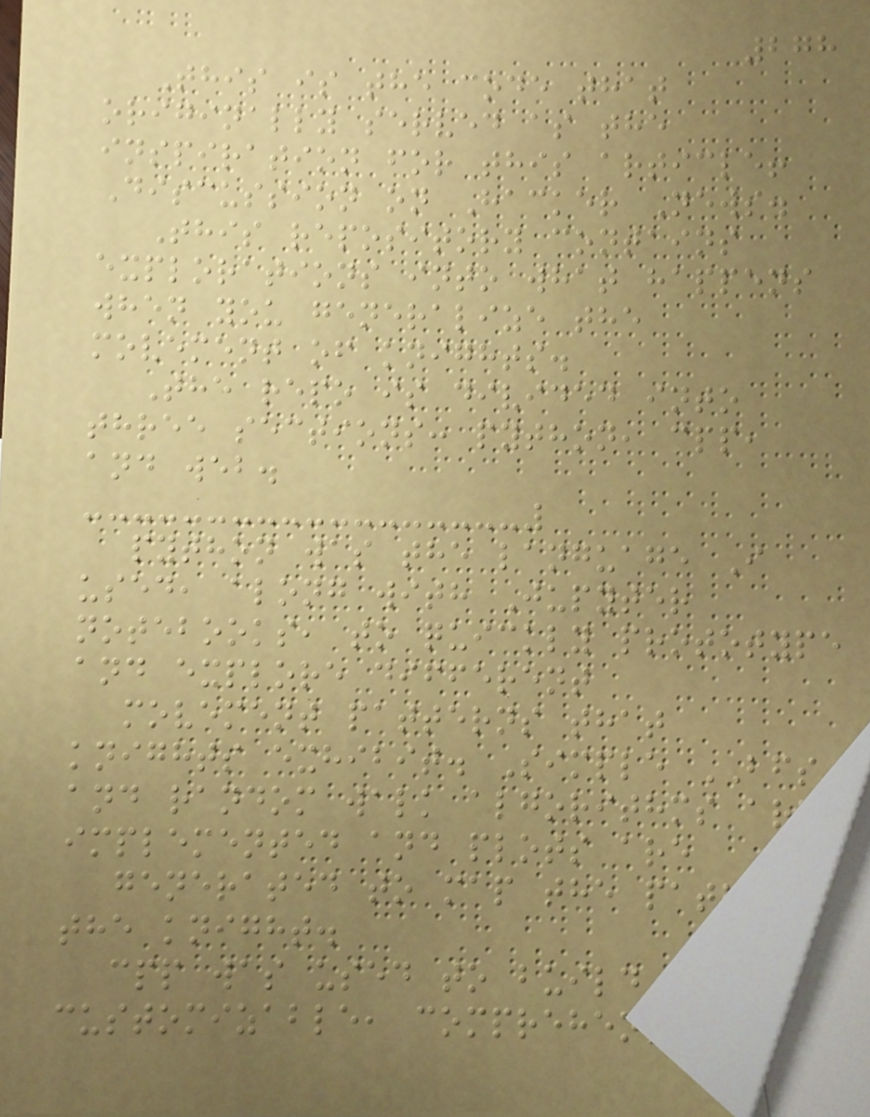278
This is the code that
originally served as the
inspiration for this article!
Discussion on Hacker News.
This repository contains
explorations into what happens
when you generalize the
movement of knights.
The repo is divided into
three sections: python, cpp,
and web.
python was the language I
used, along with Jupyter
notebooks, to quickly prototype
and explore different
movement patterns that
knights exhibit. Simple BFS
and random walk algorithms are
implemented and plots are
generated to map the path of
the knight.
cpp was used to build more
customizable, comprehensive
